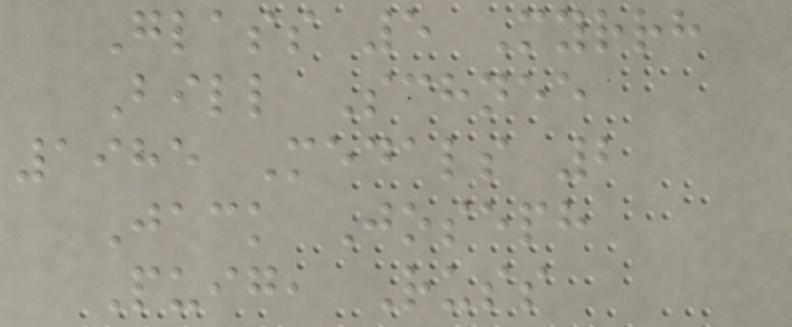Glass 5 Myrrh
Bill Schnee
1985 Medals 2
Jack Joseph
Puig, Russ
